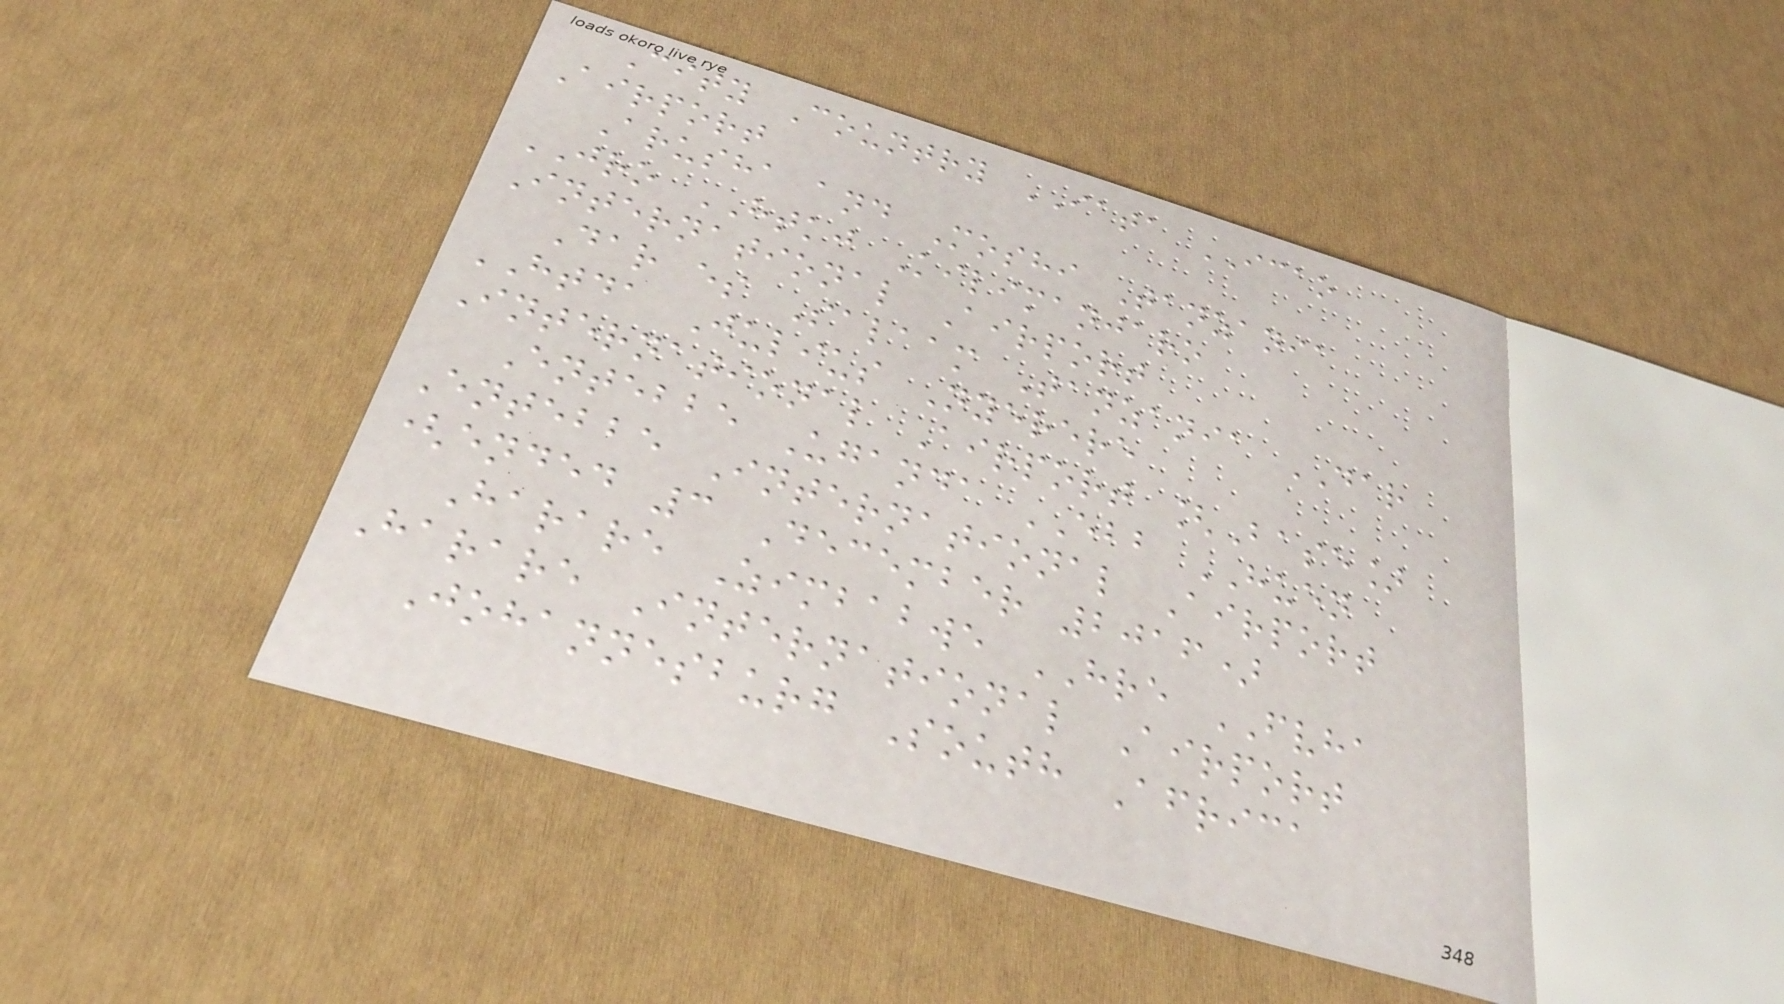City Country IATA ICAO
Airport
Arusha and Moshi Tanzania
JRO HTKJ Kilimanjaro
International Airport
Dar es Salaam Tanzania DAR
HTDA Julius Nyerere
International Airport [Base]
Entebbe Uganda EBB HUEN
Entebbe International Airport
(ended 3 December 2016)
Harare Zimbabwe HRE FVHA
Harare International Airport
Johannesburg South Africa
